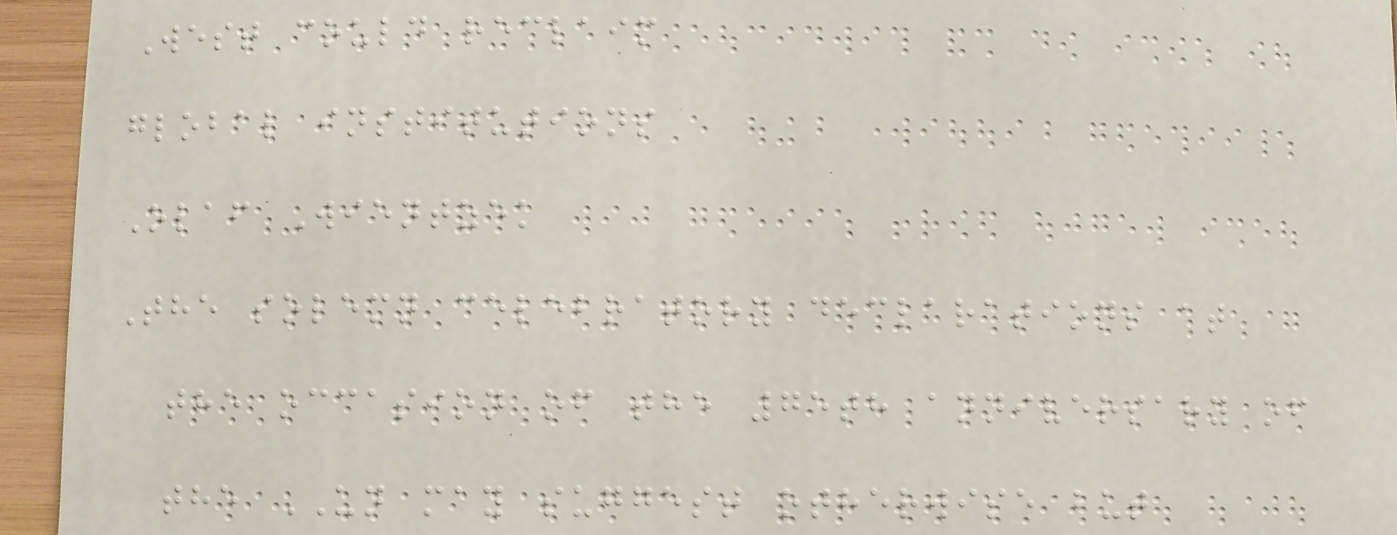West could reclaim
global institutions
Olaf Wientzek
The solemn celebratory declarations at
the occasion of the 75th anniversary of
the UN may suggest otherwise but
